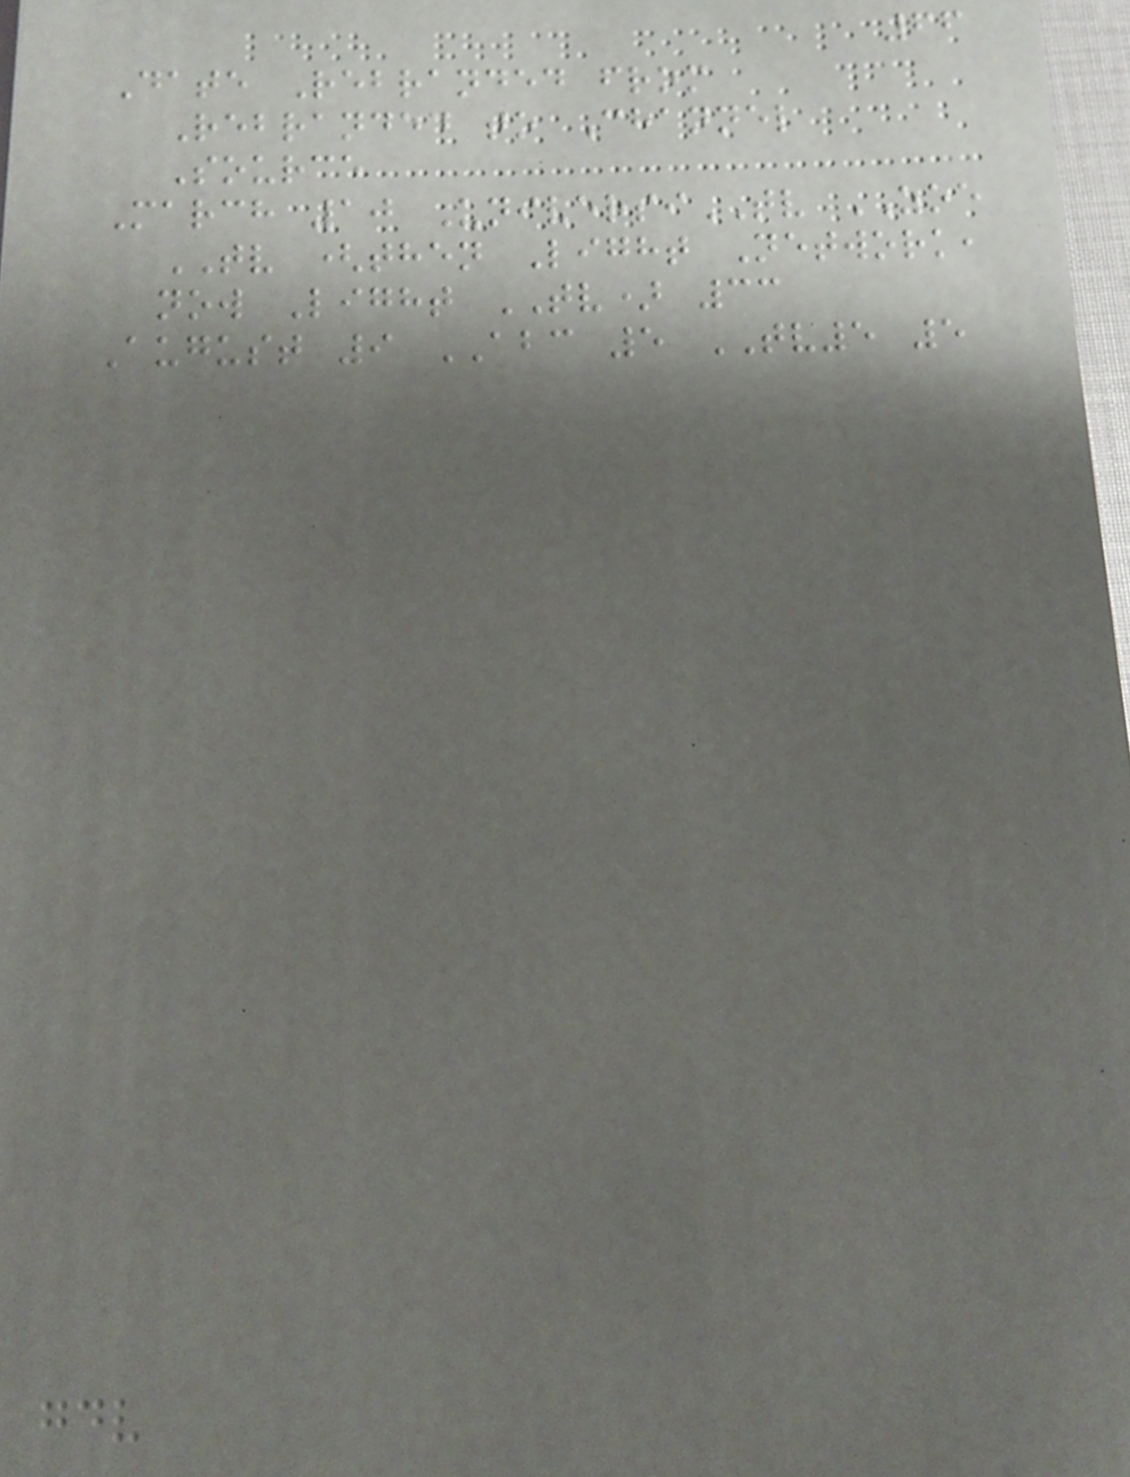66
Date Rebranded from
Rebranded to Channel
Source
March 10 UniversiTV ZOE
TV (then Light Network,
now Light TV) 33
August 9 ABC 5 TV5 5
